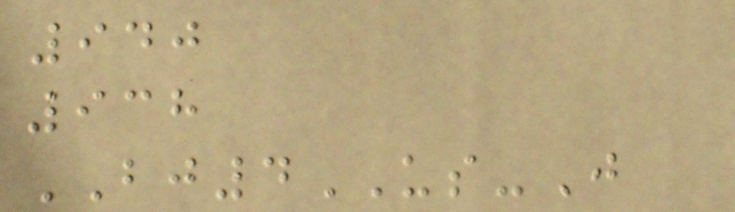940
938
BJ4US-J
